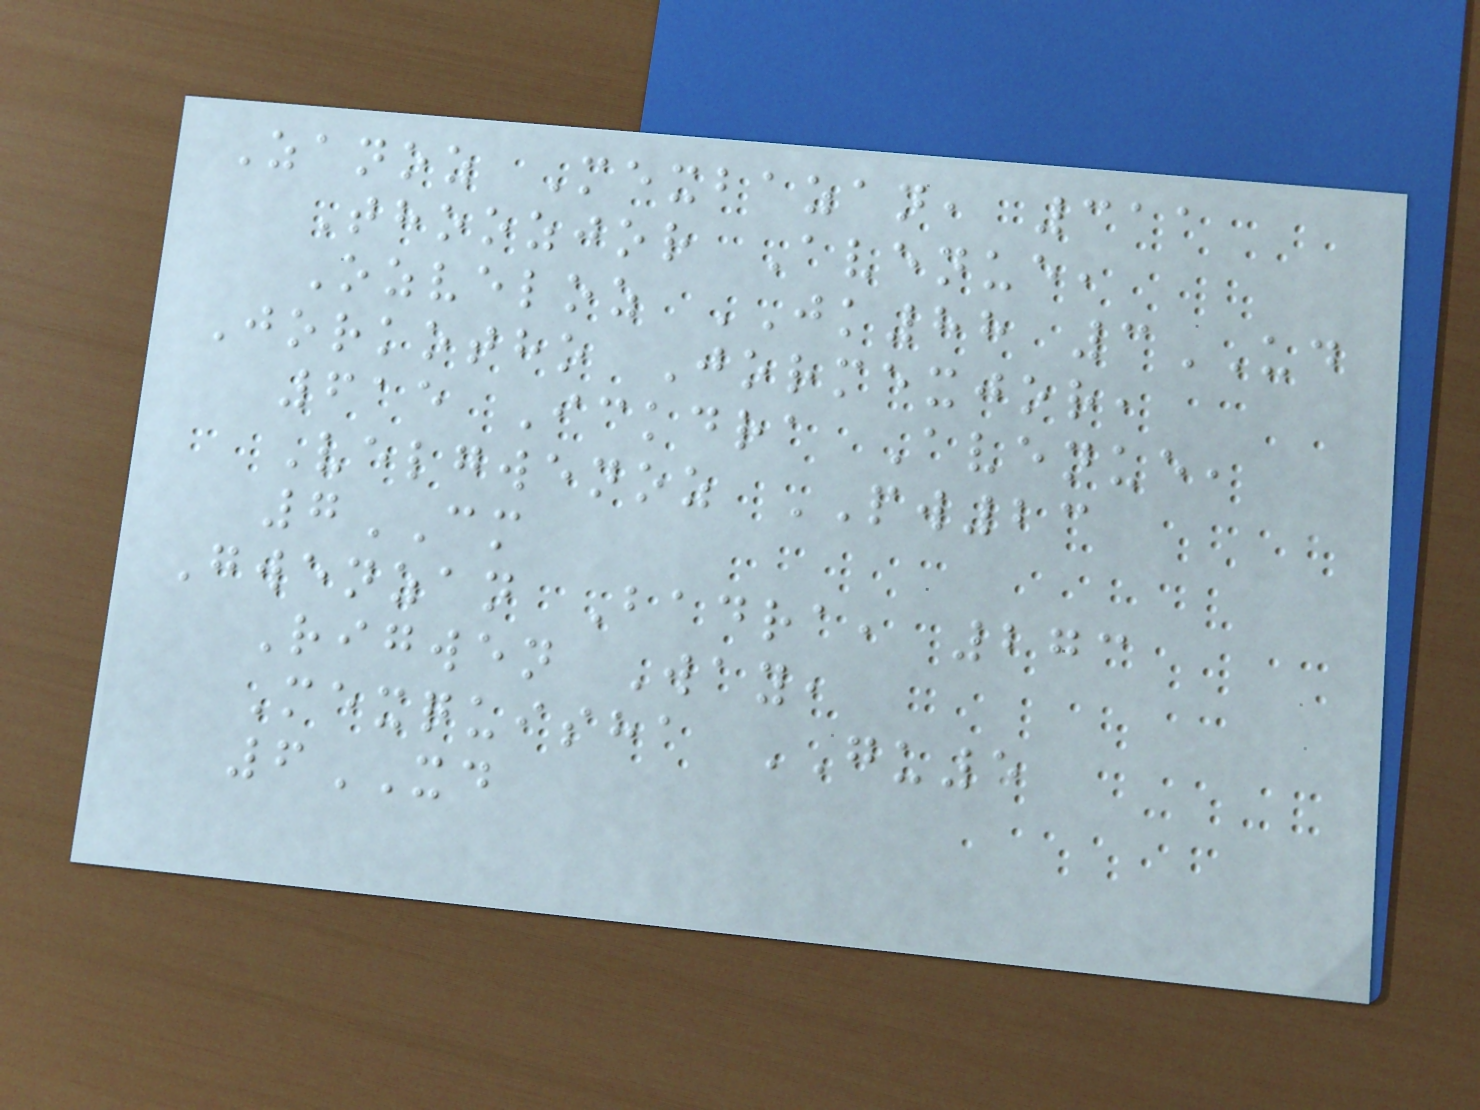Zanoz Mexbazan, 311
Thoozjor Avenue,
Ozveloz JK88 3UD
Jorkotho Jormexjor,
615 Ickdra Avenue,
Velgwenoz PW23
7CM
Gwenzan Badra, 273
Rigwen Way,
Mexquisha GU5
6XD
